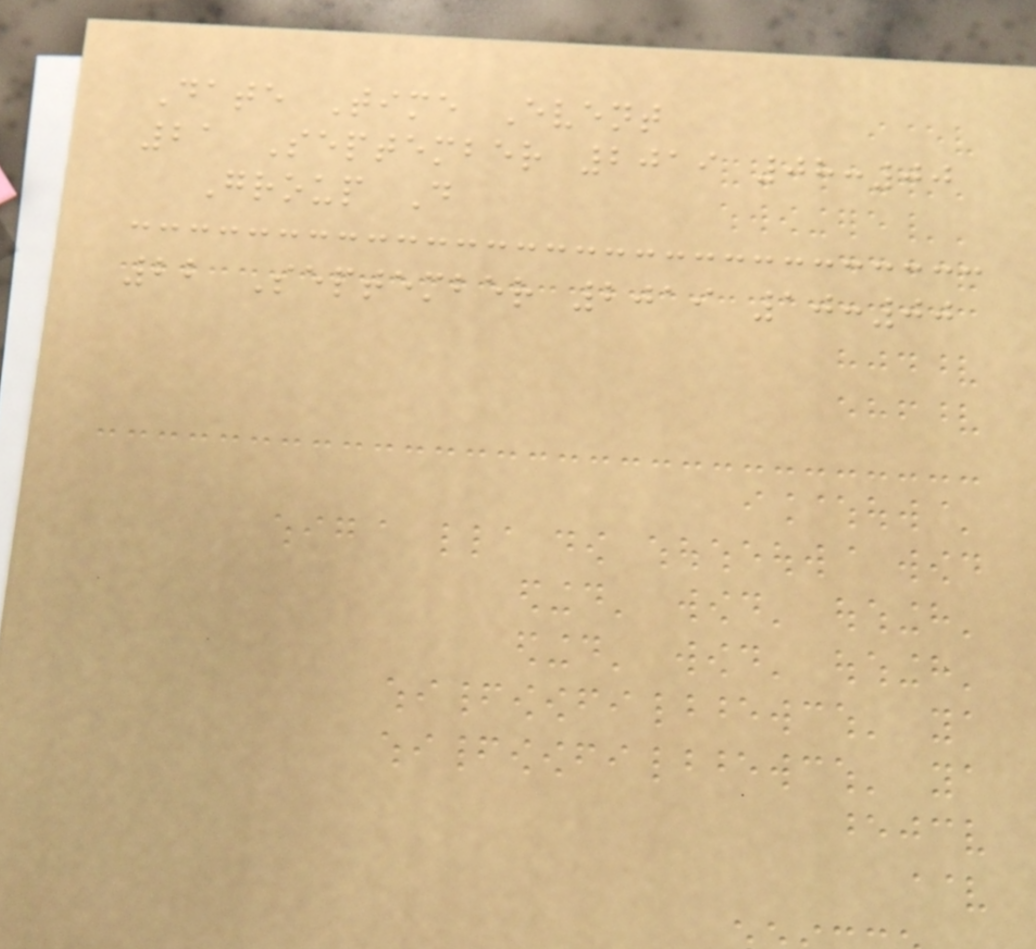Date Time Event
21 September 2019 08:00
Group D
22 September 2019 10:00
